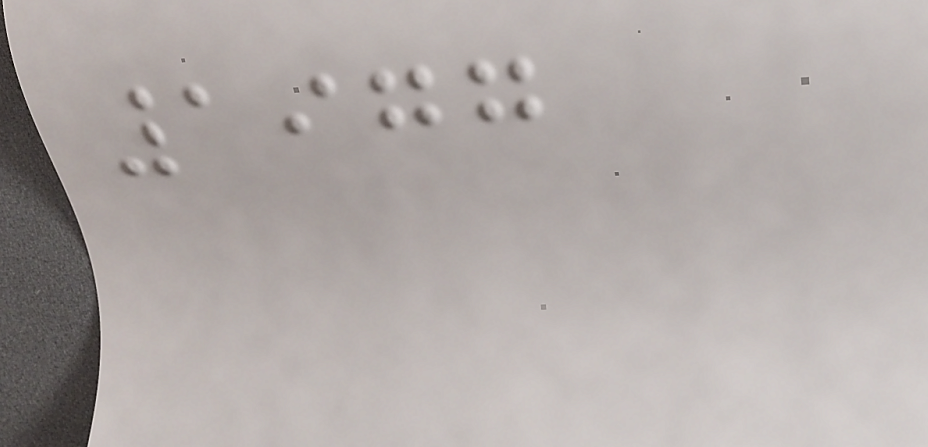1977
